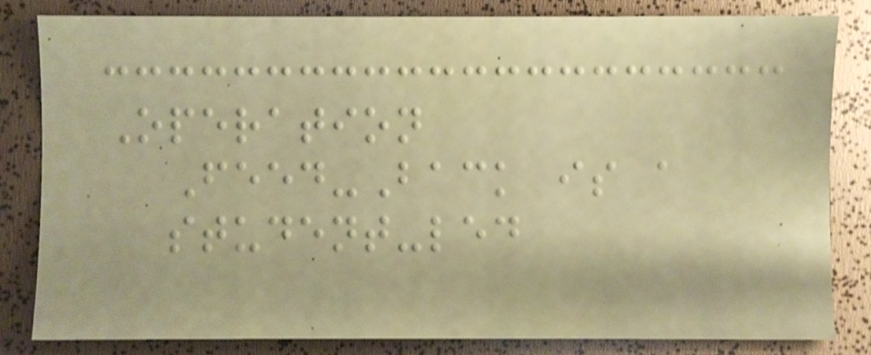Operation
Feed-Back is a
student-led
